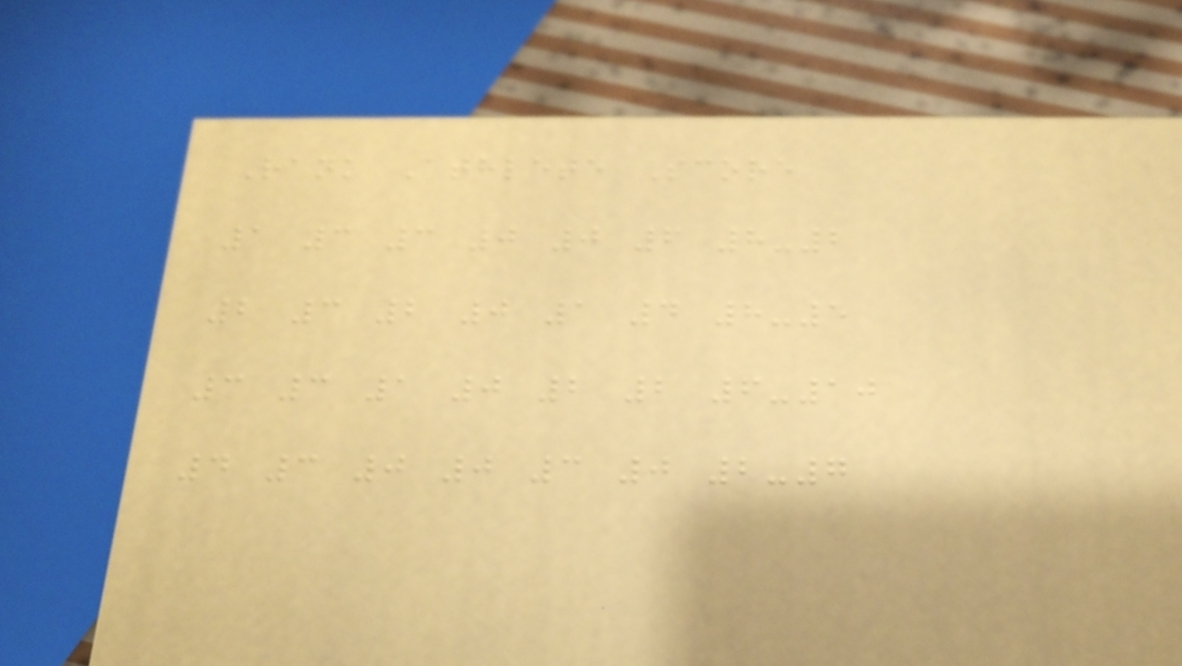Rank Athlete Score
1 3 3 0 0 6 8-2
2 3 2 0 1 4 8-5
3 3 1 0 2 2 6-10
4 3 0 0 3 0 2-7
